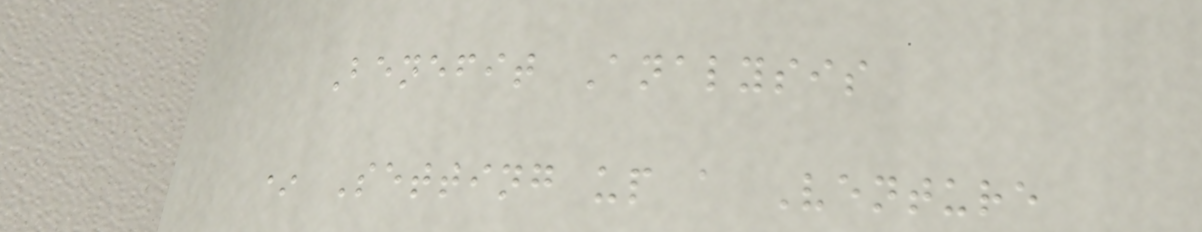Benefit Analysis
* Setting up a Venture
